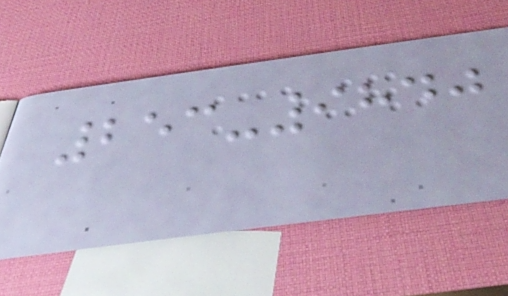253-9840
